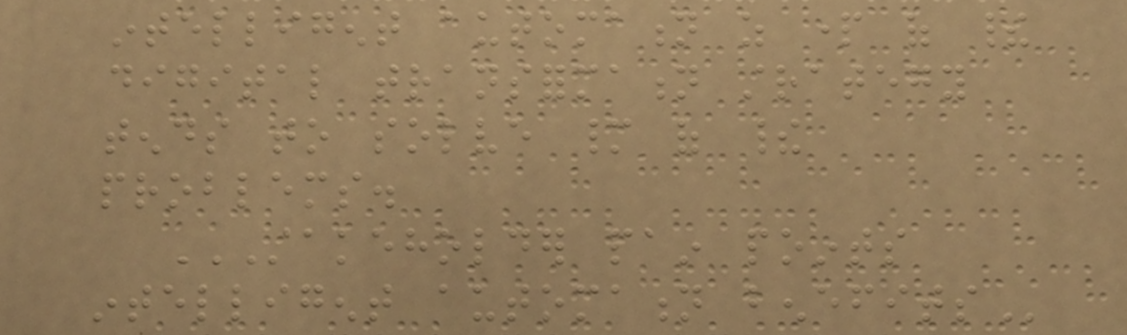intelligent automation as part of their
digital transformation strategy
tends to solve many of their
problems.
STAKEHOLDER PAIN POINTS
INTELLIGENT AUTOMATION BENEFITS
